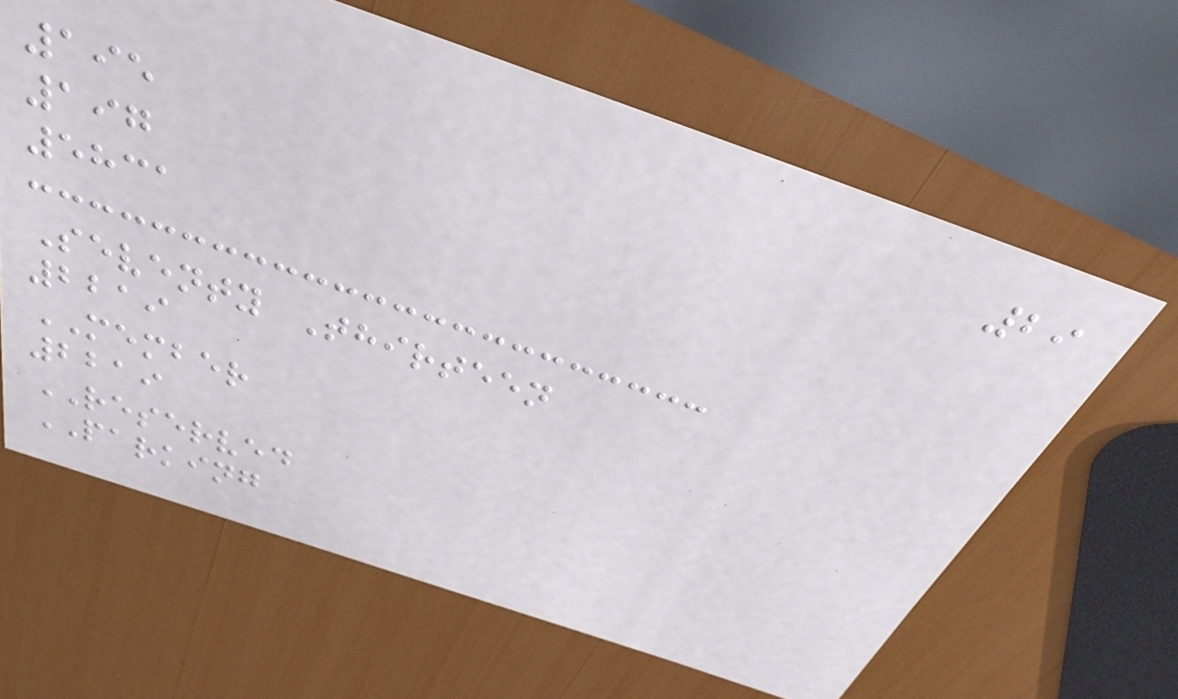29
195
197
5831
Seventy Thirteen
2219
MEMBER
2219
RESERVED
PARKING
